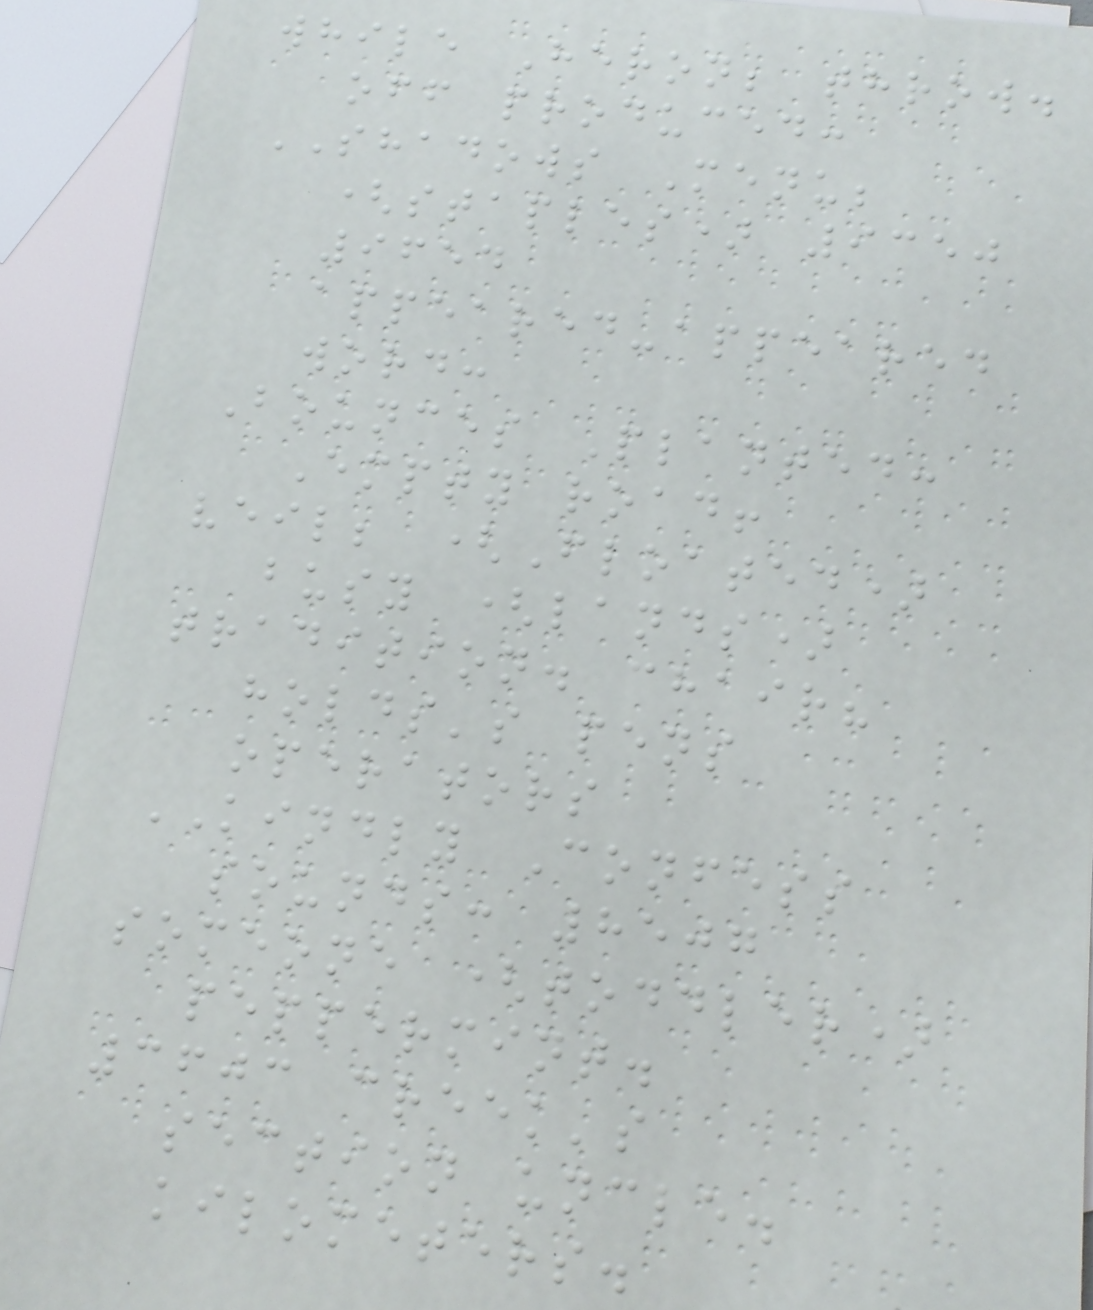while Heron; throw.
off produced:
SHADOWS Menu;
(staples) 9350
9654
appeared-appeared
word:
Bounces Planted:
Empty road!
veil; (Floated)
busy (lands)
tradition. chair?
holds's pens
operators
KINDLY Confess
sounds: 8507
someone (toddler)
peppermint.
3603 creek's
section uncle.
kilometers.
